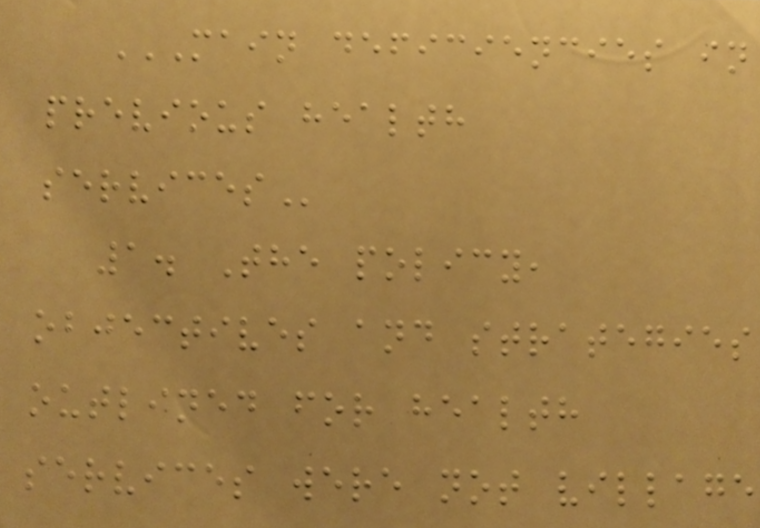MAIN DEFICIENCIES IN
PREVIOUS HEALTH
SERVICES
1. The policy,
objectives and strategies
outlined for health
services were not village
